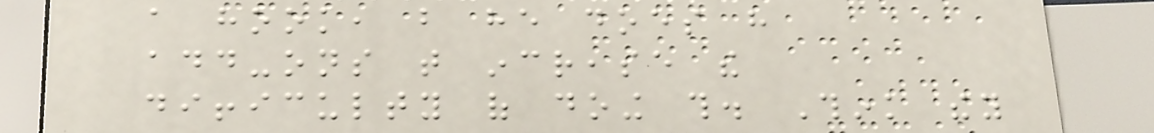a hook, but he does have
add-ons that increase the
difficulty of doing this. Think they
